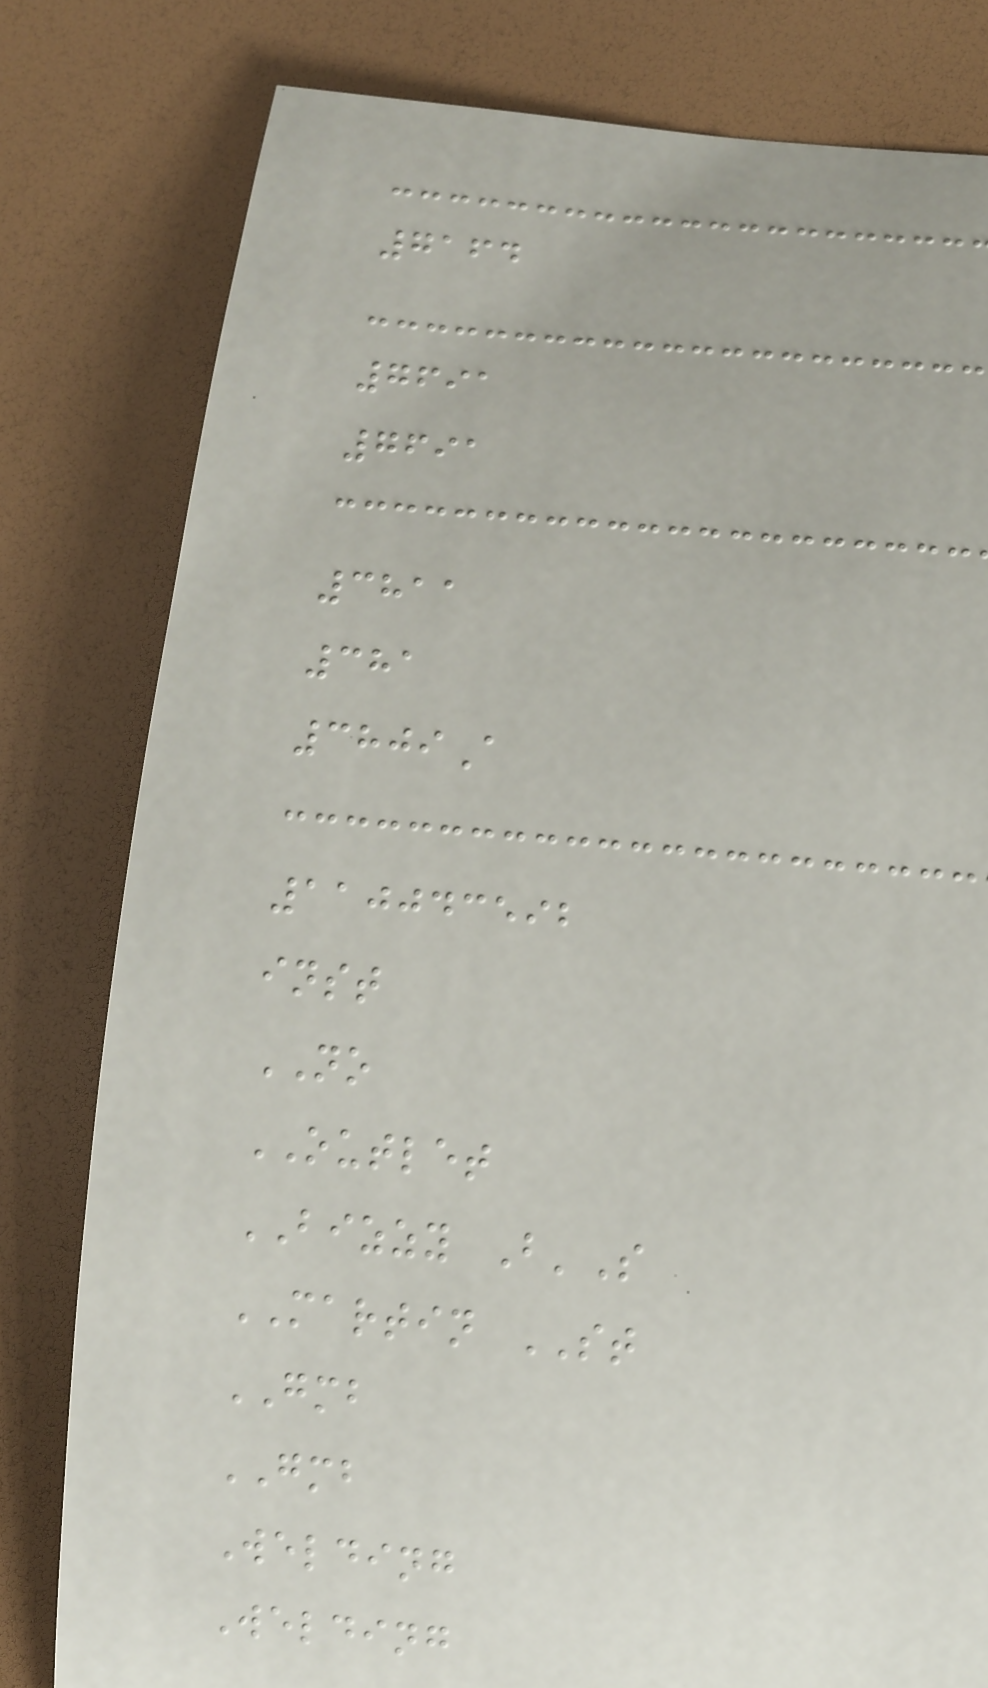7164
7691
7691
3811
381
3809A
110043592
inst
NO
OUTLET
BIZZY B'S
MARTIN ST
GMB
GMB
Welding
Welding
